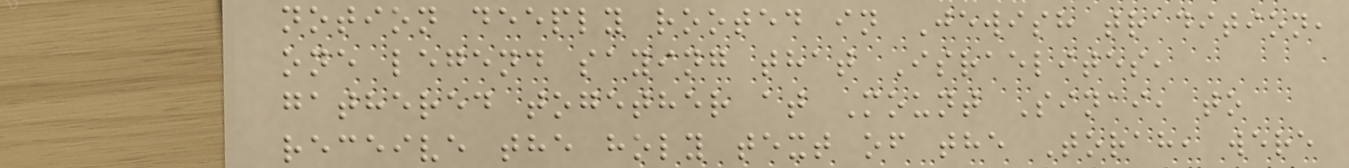notion deeply rooted in Jewish tradition,
one legend saying that Israelites,
gathered together at Mount Sinai, to
receive the holy text of the Torah, were
